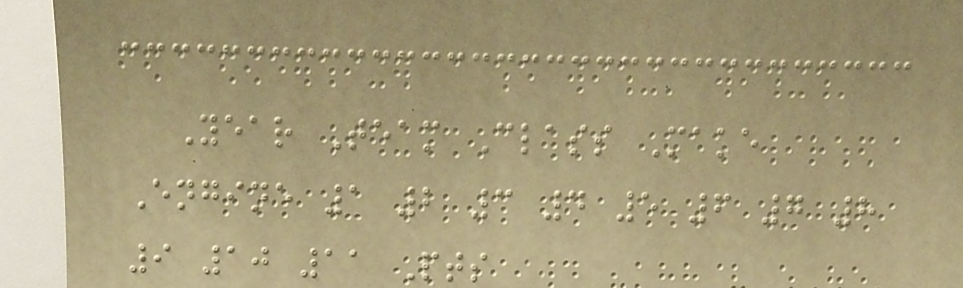Year Team Class Make
Engine 1 2 3 4 5 6 7 8
9 10 11 Pts
